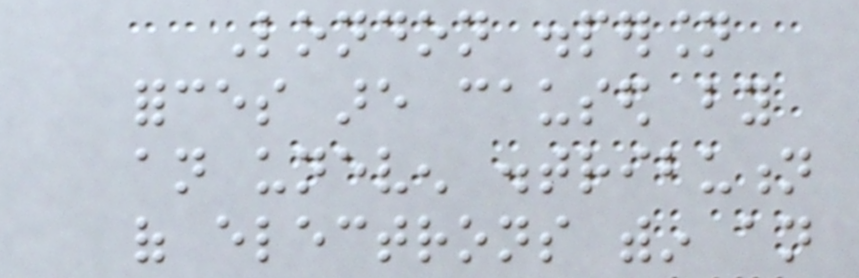London dispersion
forces are caused by
an uneven distribution
of electrons within an
